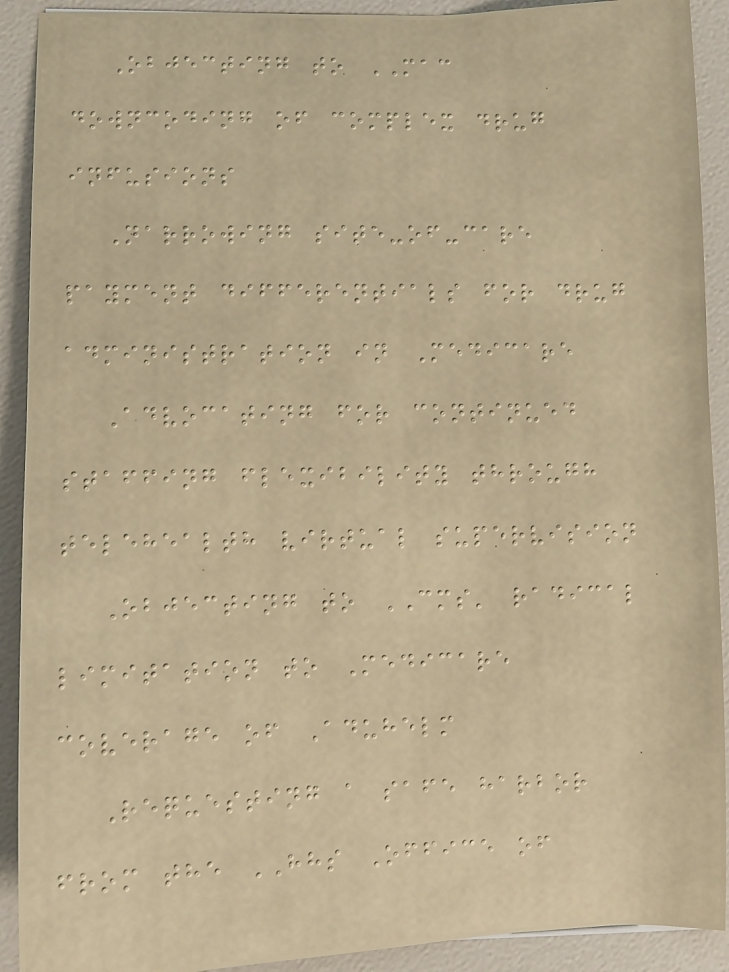Objecting to MAC
downcoding of complex drug
infusions
Narrowing site-of-care
payment differentials for drug
administration in Medicare
Advocating for continued
staffing flexibility through
telehealth virtual supervision
Objecting to CMS' radical
limitation to Medicare
coverage of Aduhelm
Requesting a safe harbor
from the HHS Office of
